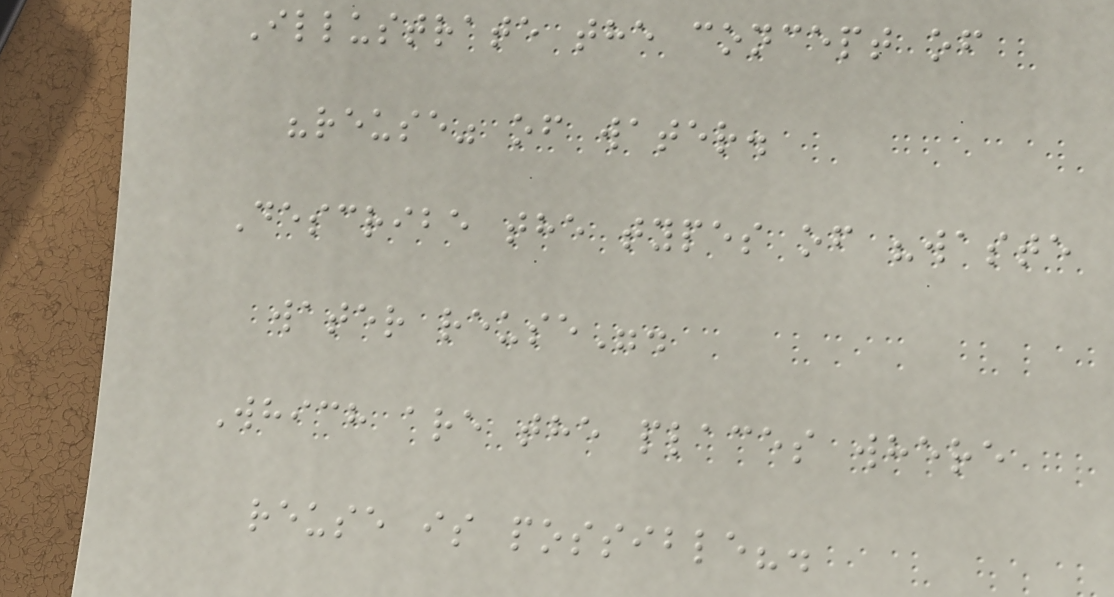Illustrate the concept of
"reuse" of water.
Describe the types of "waste
water reuse".
Which are the places where
reuse is possible?.
